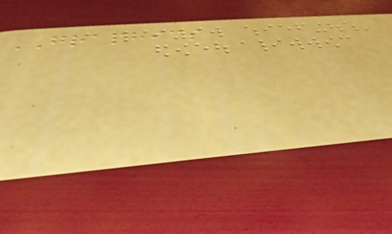GRAPHICS
